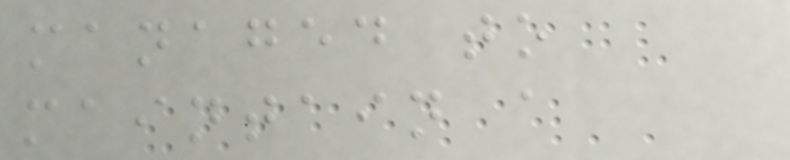managed to
maintain a
